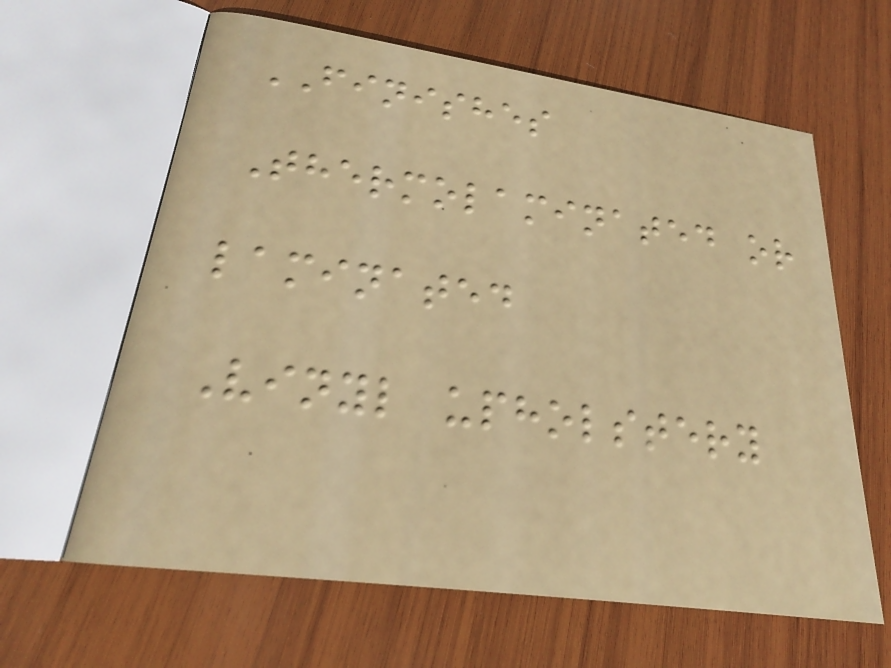FINISHES
Thermolaminated or
laminated
Vinyl upholstery
